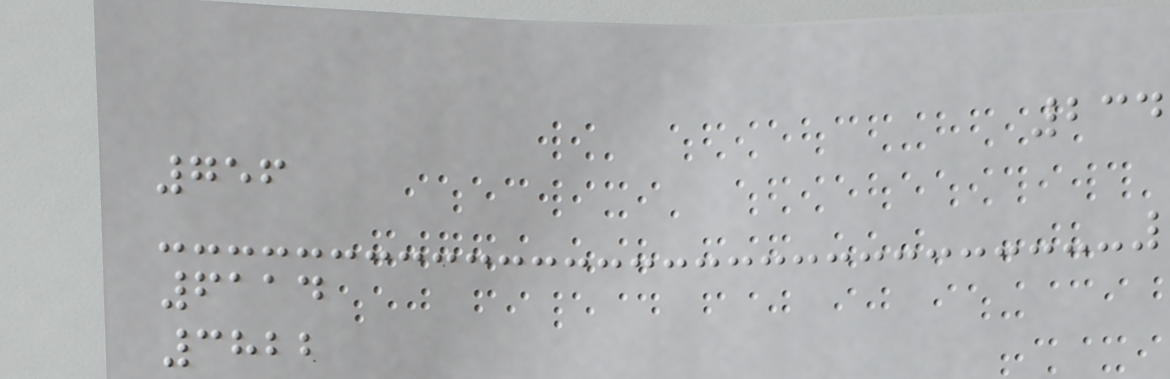234
756
6114
3822
